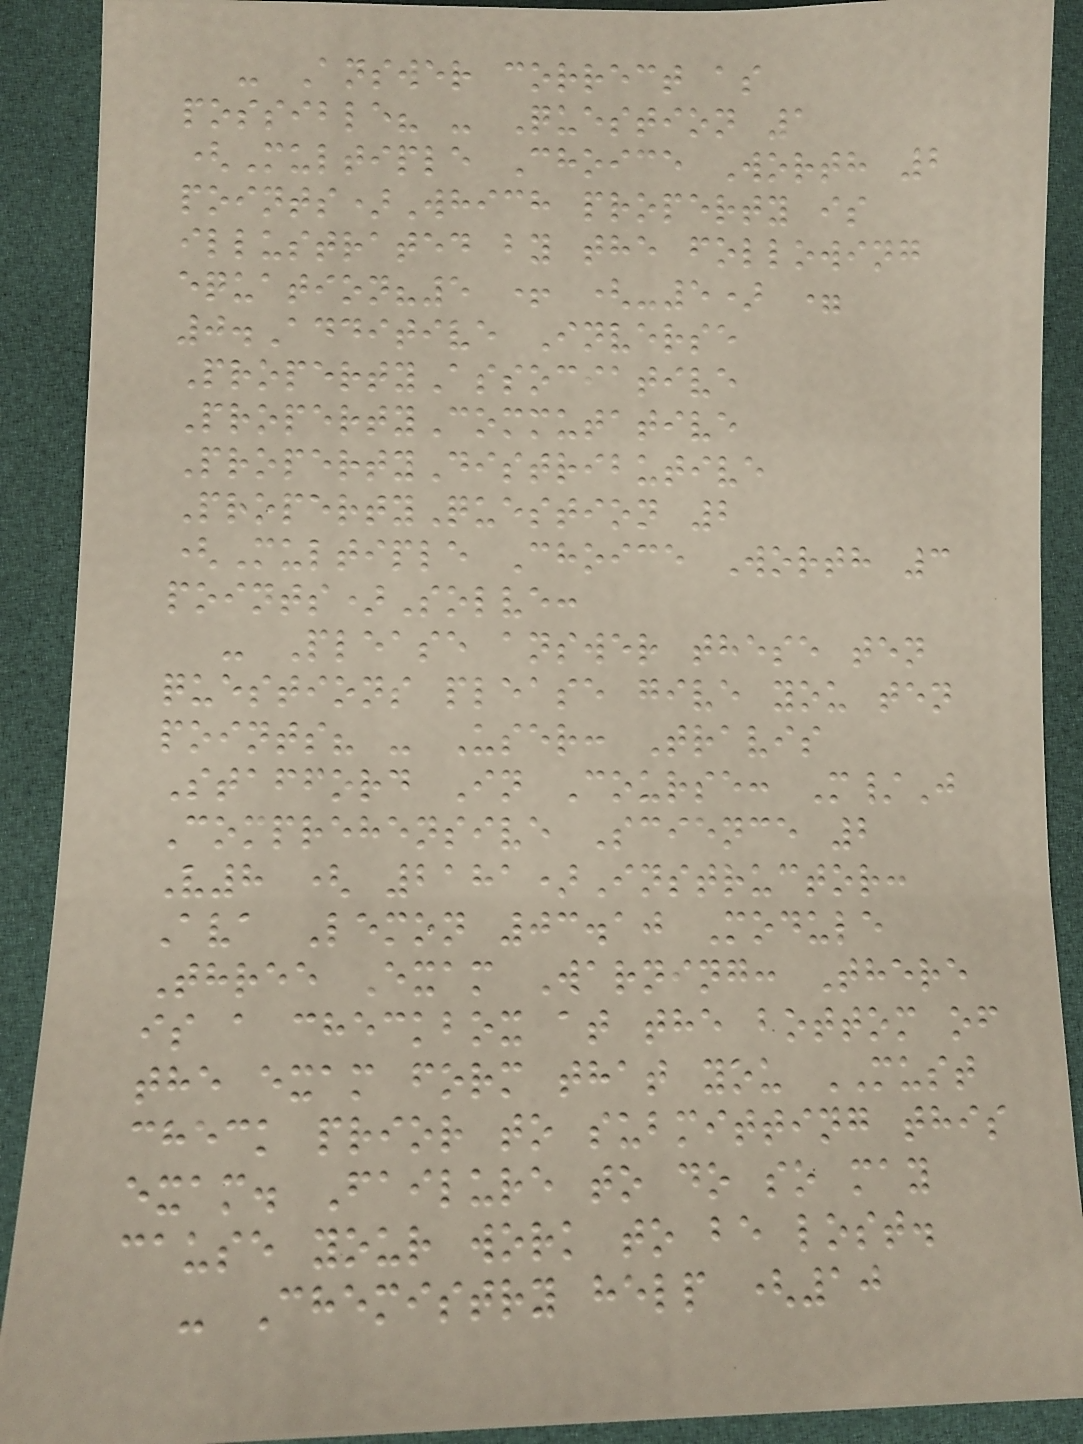- Answer correct as
possible? - Question 1
(Multiple Choice Worth 2
points)Which property is
illustrated by the following
equation?5 + (-5) =
0.Additive Inverse
PropertyAssociative
PropertyCommutative
PropertyDistributive
PropertyQuestion 2
(Multiple Choice Worth 3
points)Solve:
- Please answer these ten
questions please give you ten
points? - User: Travis
Stafford In Course: M/J
Comprehensive Science 2
V8 ( 2181)Instructor:
Ava Lemon 03.10 Module
Three Exam Warning: There
is a checkbox at the bottom of
the exam form that you MUST
check prior to submitting this
exam. Failure to do so may
cause your work to be lost.
- Chemistry help (10
